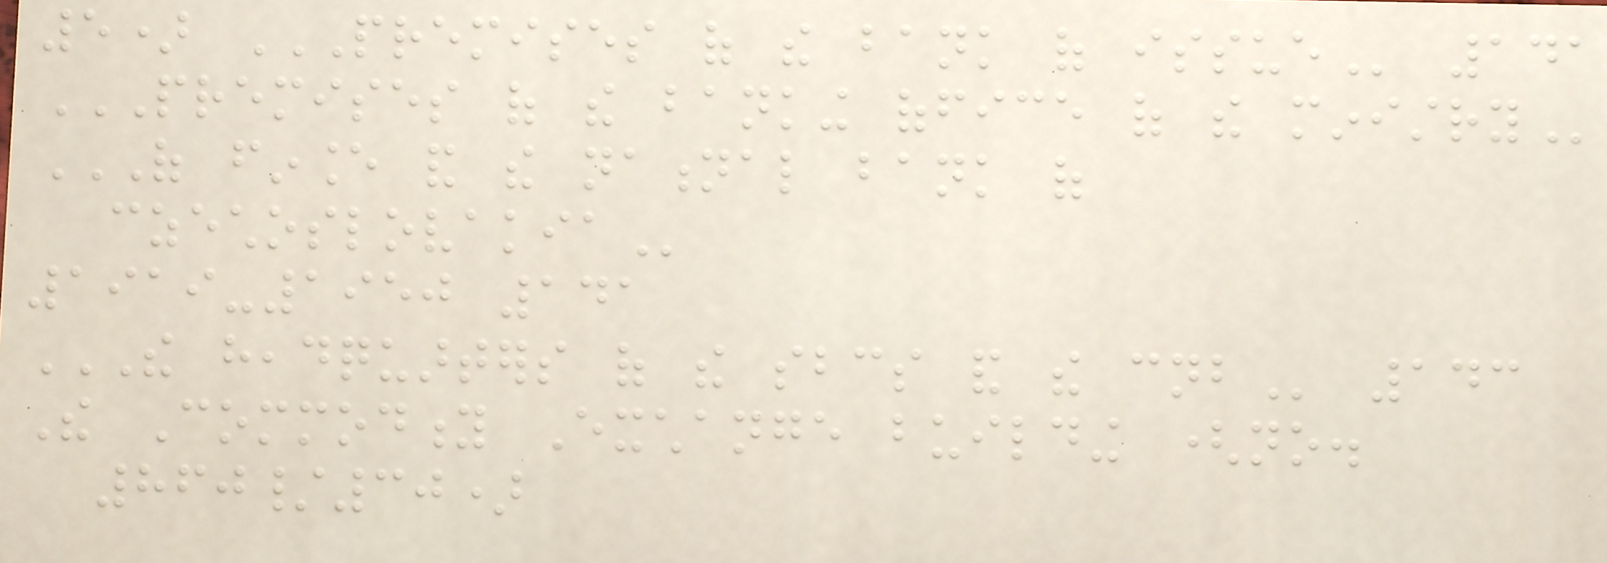5) PREMISES OF THE BANK OF ISSUE 141
PREMISES OF THE BANKING OFFICE OF THE MINISTRY
OF FINANCE AND THE NATIONAL BANK OF
CZECHOSLOVAKIA
1919-1950 141
THE HEADQUARTERS OF THE SBCS AND THE CNB 143
The Commodity Exchange building (no.
860/30)
